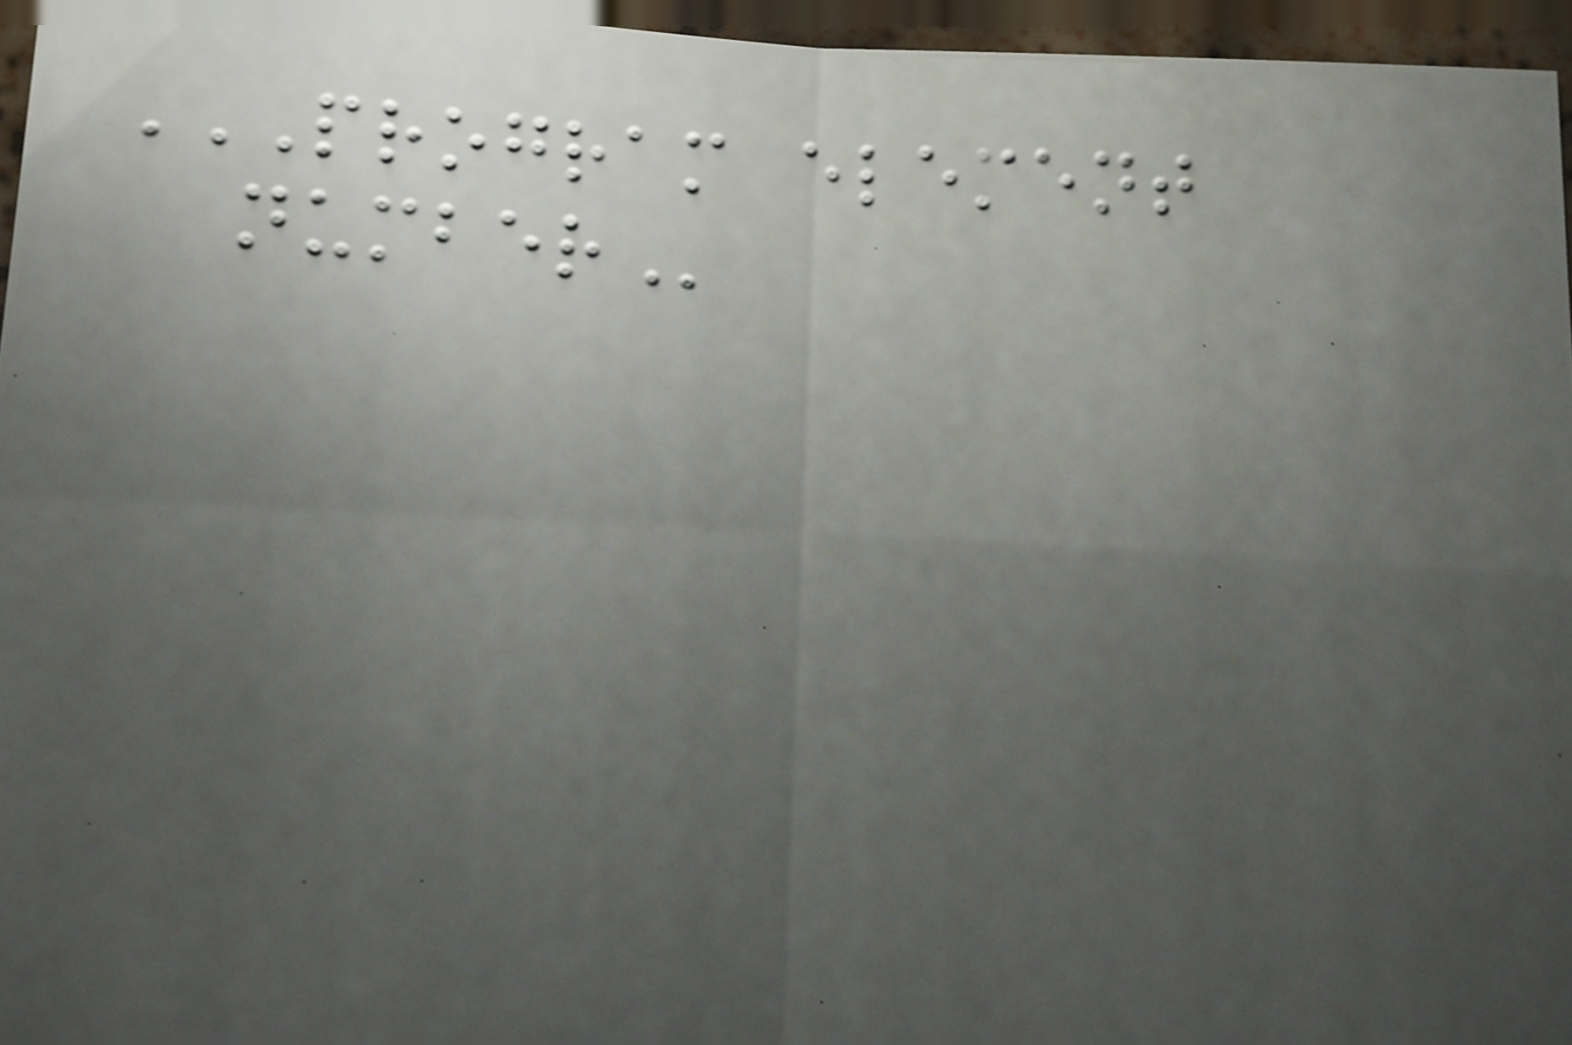PROGRAM ELEMENT
NUMBER
